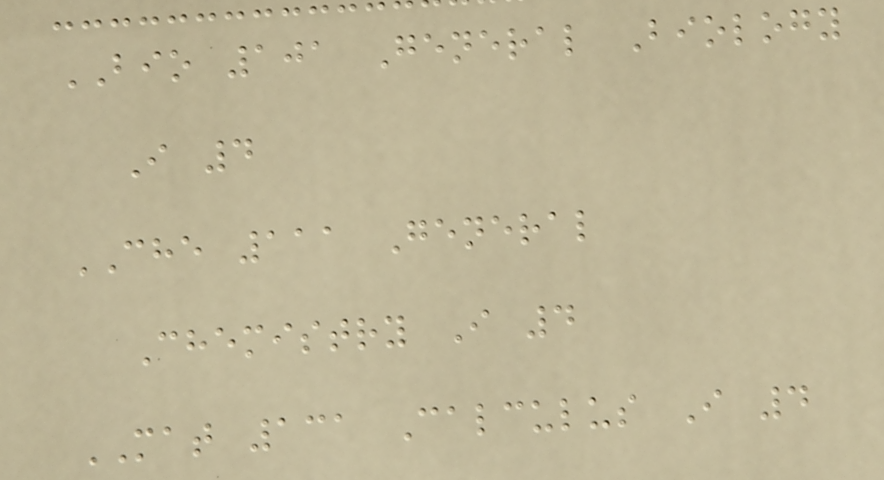BIO 101 General Biology
I 4
CHE 111 General
Chemistry I 4
MAT 131 Calculus I 4
